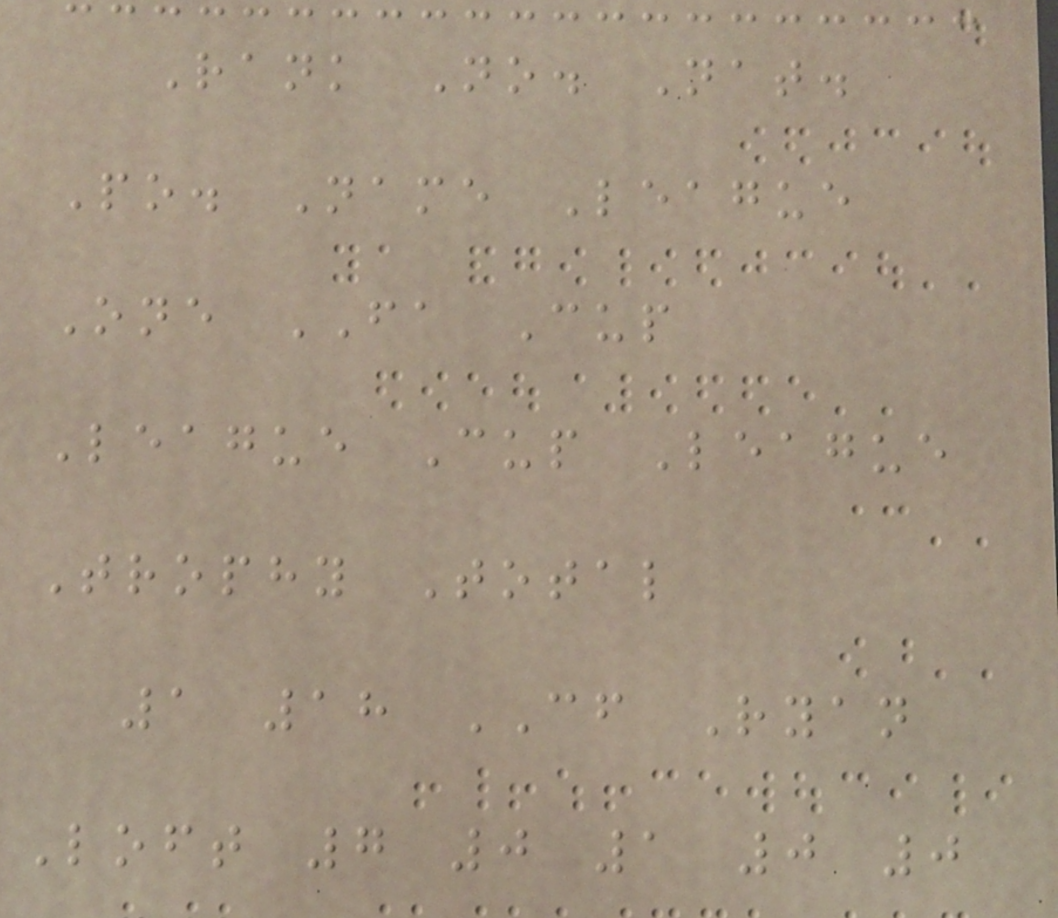Rank No. Nat.
Po. Name League
One FA Cup
League Cup League
Trophy Total
1 18 CF Ryan
Loft 7 0 1 0 0
